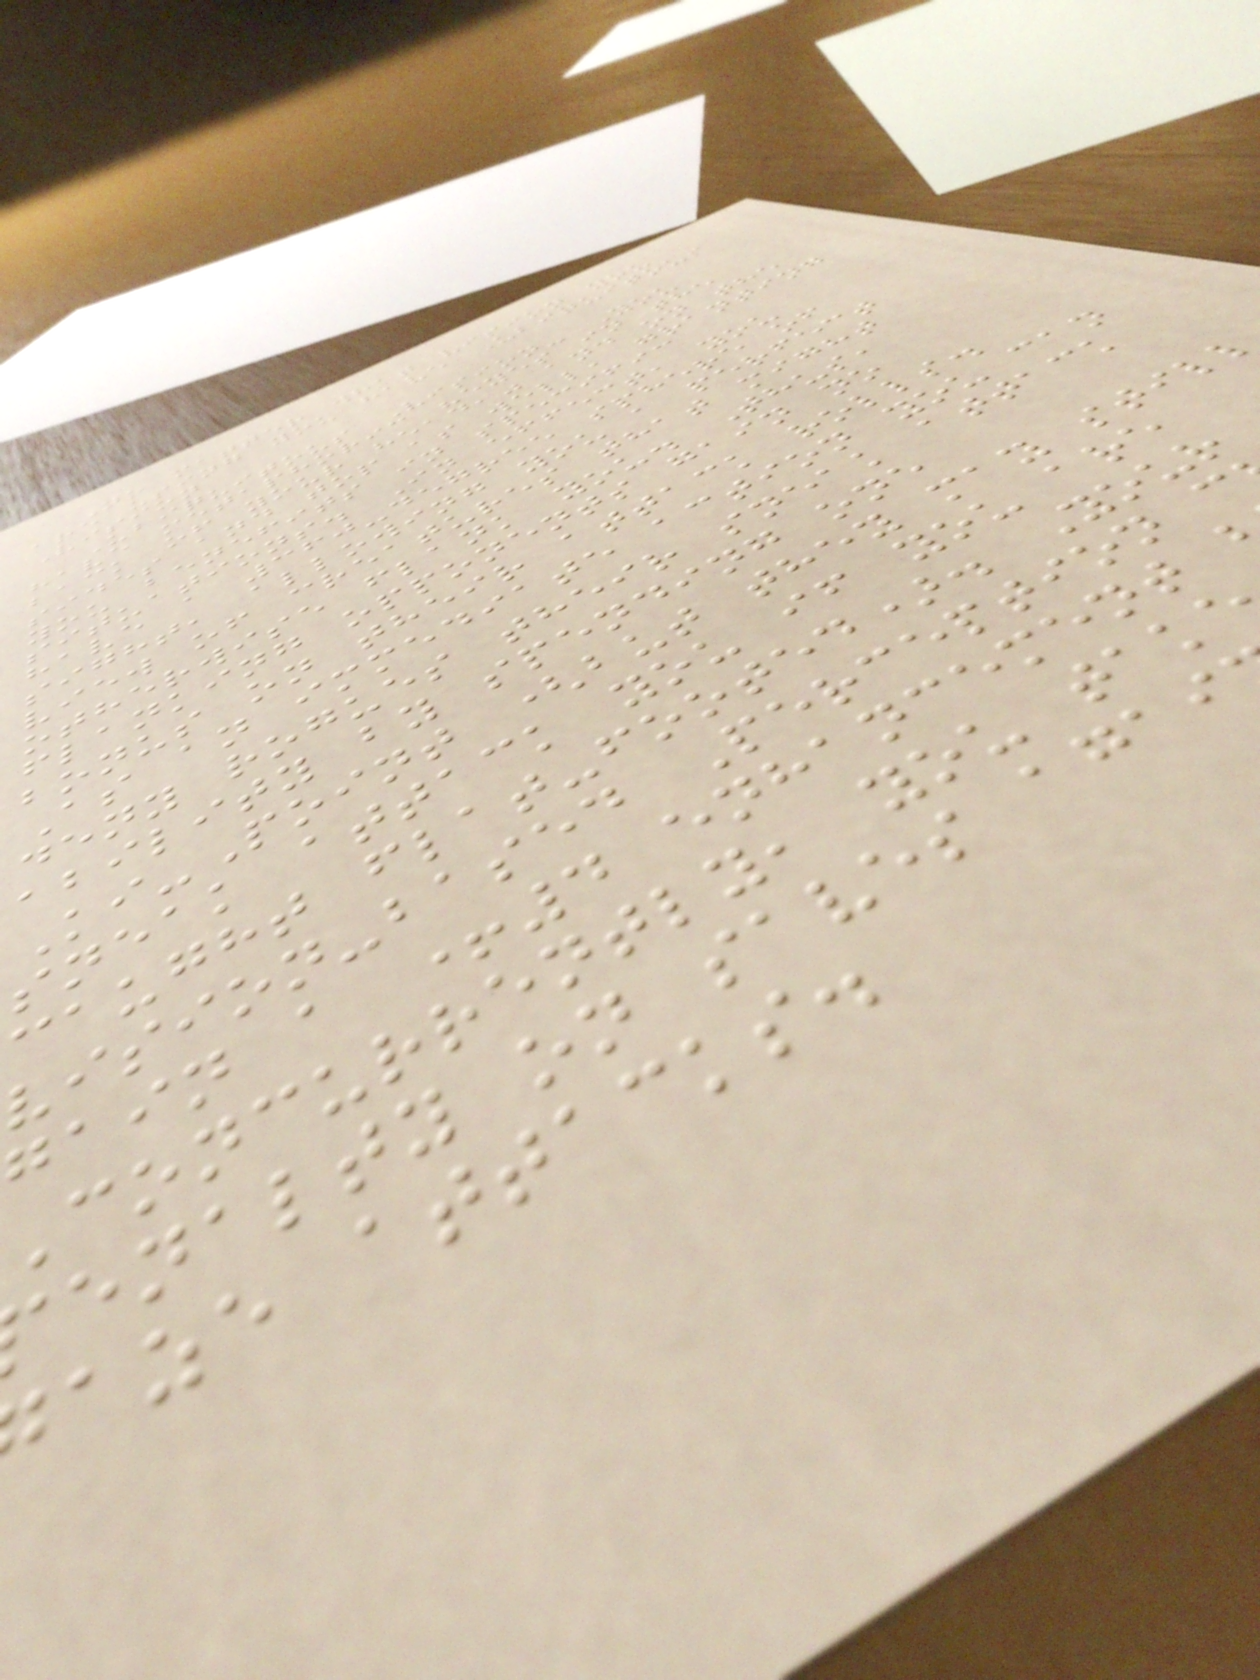No matter what vision you
are using you have Ubiquitous
Vision
Ubiquitous Vision- You
have metaphoric "eyes in the
back of your head," and on the
sides and top as well, granting
you benefits in specific
situations. In effect, you
have a 360-degree sphere of
sight, allowing you a perfect
view of creatures that might
otherwise flank you. Thus,
flanking opponents gain no
bonus on their attack rolls.
As an immediate action you can
deny rogues their sneak attack
ability by spending one
Ki-Point (but they may stil
sneak attack you if you are
caught flat-footed). Your
vision-based Perception c
gain a +4 enhancement
concurrently, you tak
enalty on saves agai
aze attacks.
